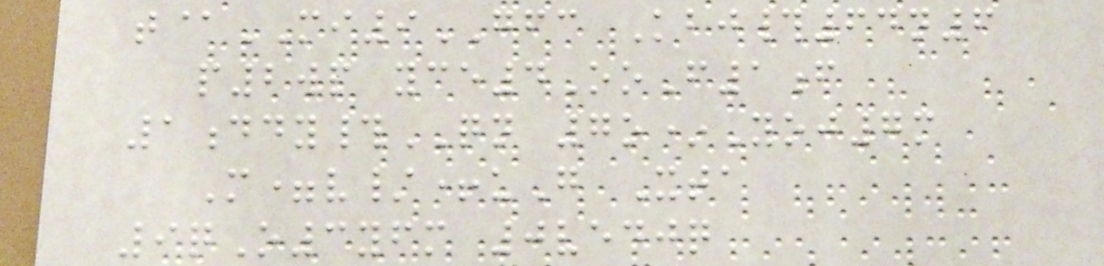t@MI9GFC Kbj#64n6
p2wp yce4OoF1f
1ddy#QN 7o*Yoj7m
M=v/+uG Xta
9qO3yfm 0vedjq
